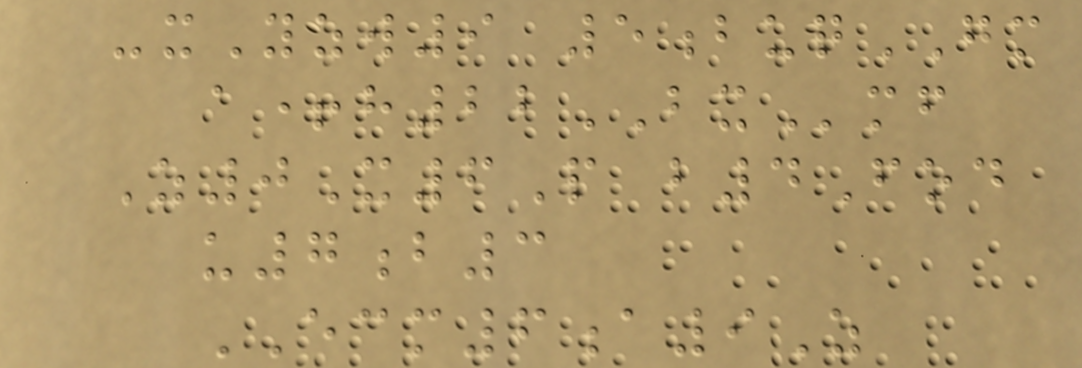-xYzw9 5buqGM
a+h22BXmf
Z0X6P b4Fod
u7b3
ECM6a9Z
